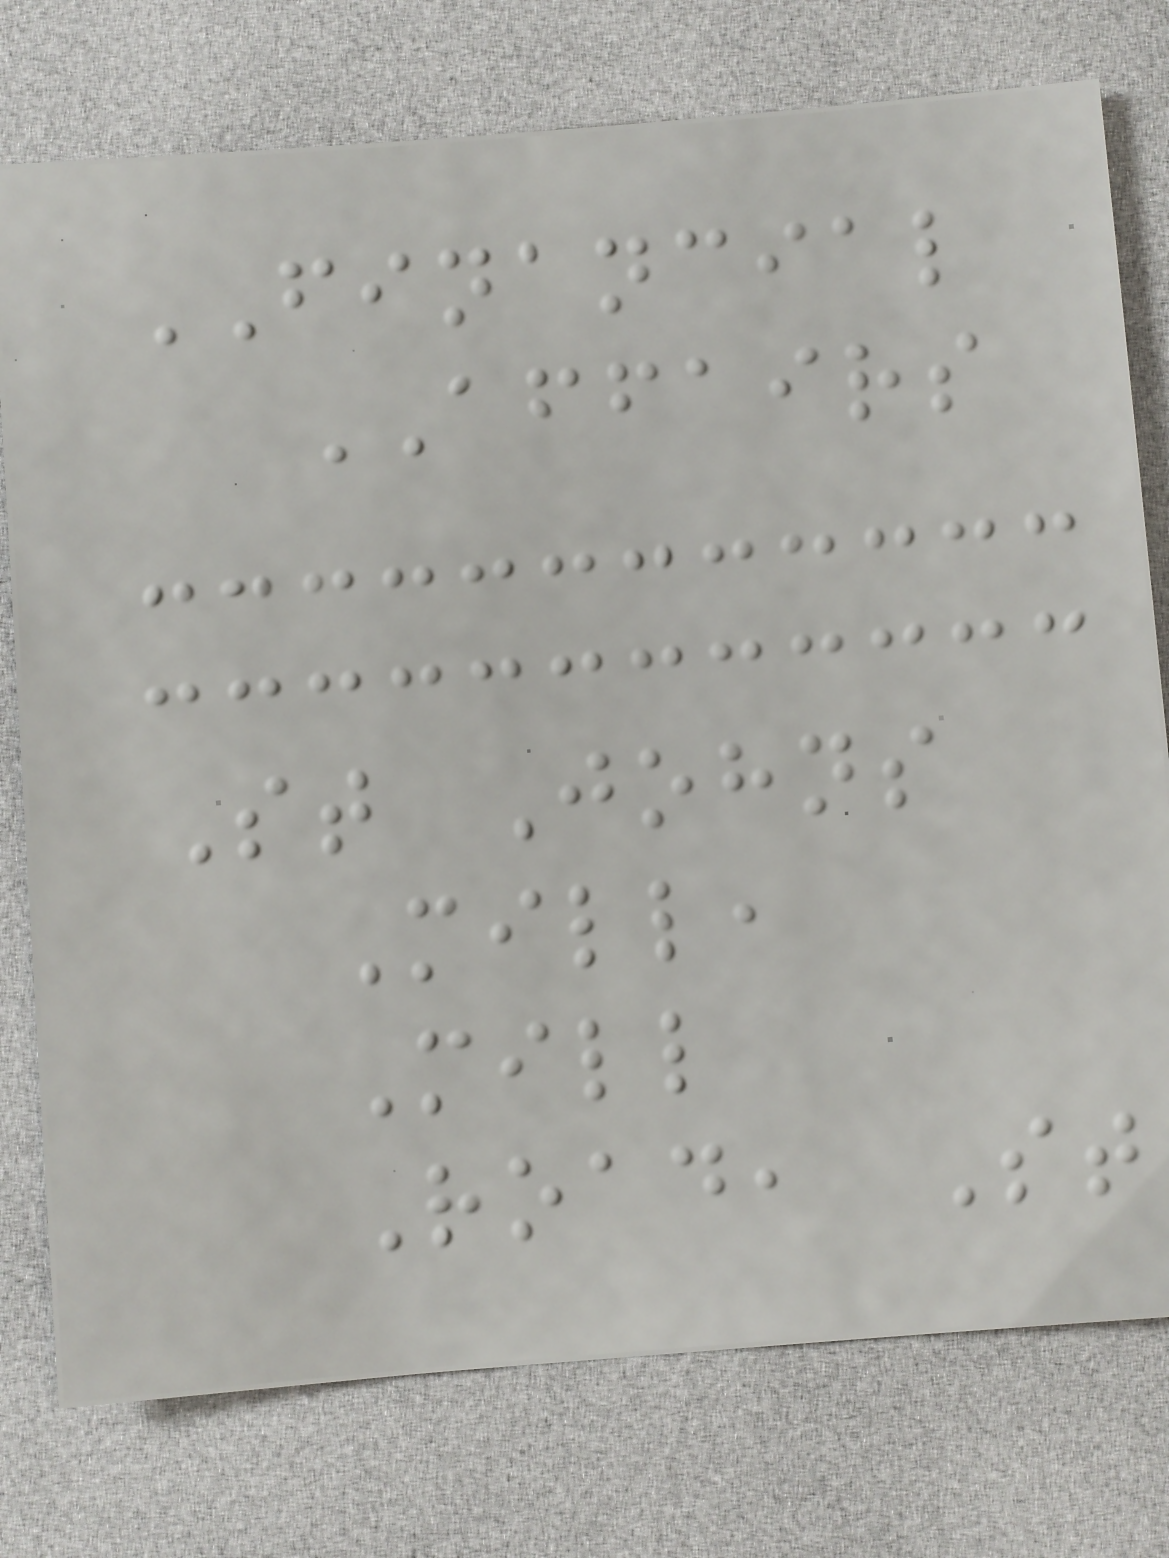FINANCIAL
AFFAIRS
St Johns
Mill,
Mill
Road, St
